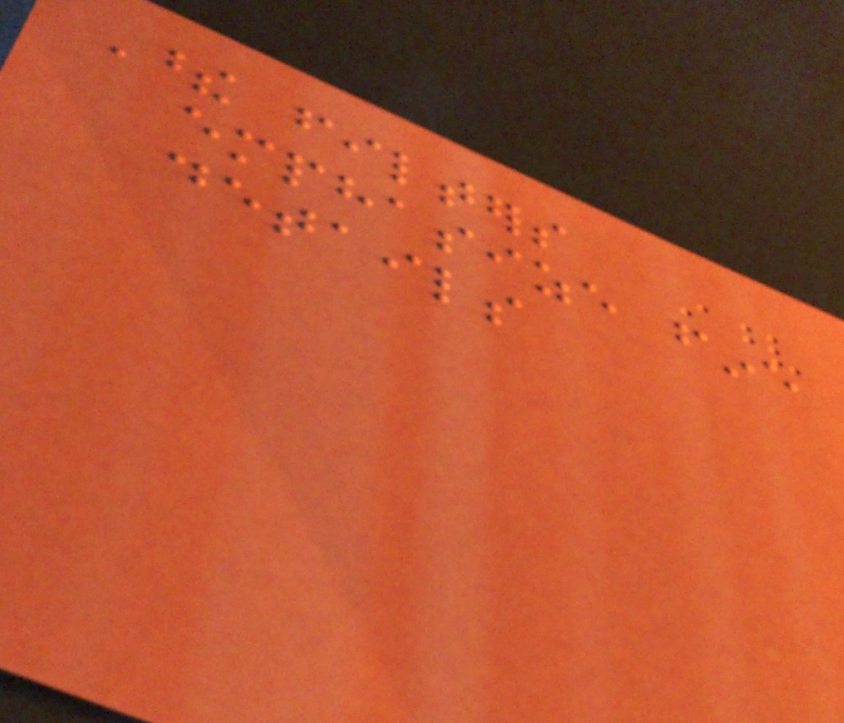These filters
emphasize fine
details
